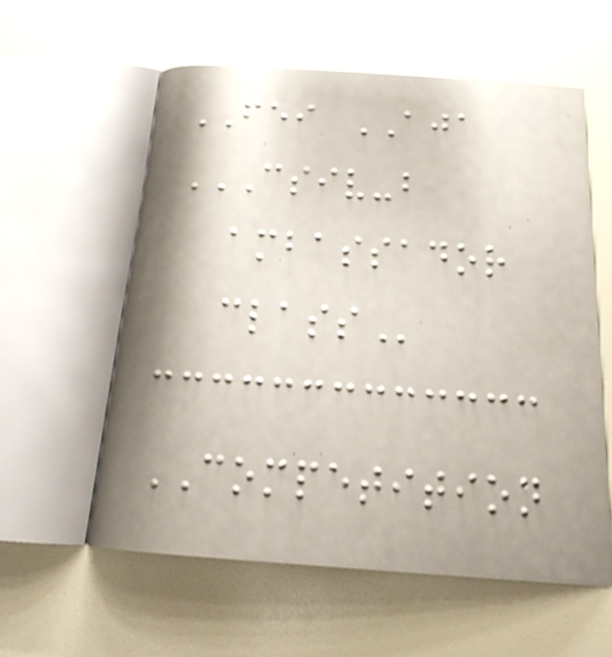FEI AJA
CSIV-B
AMBASSADOR
CLASS
COMPETITION
